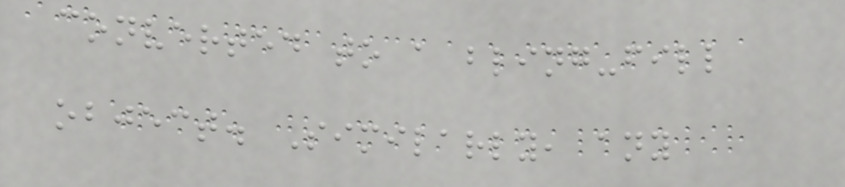converted to a bling-fill
object. Similarly, any
